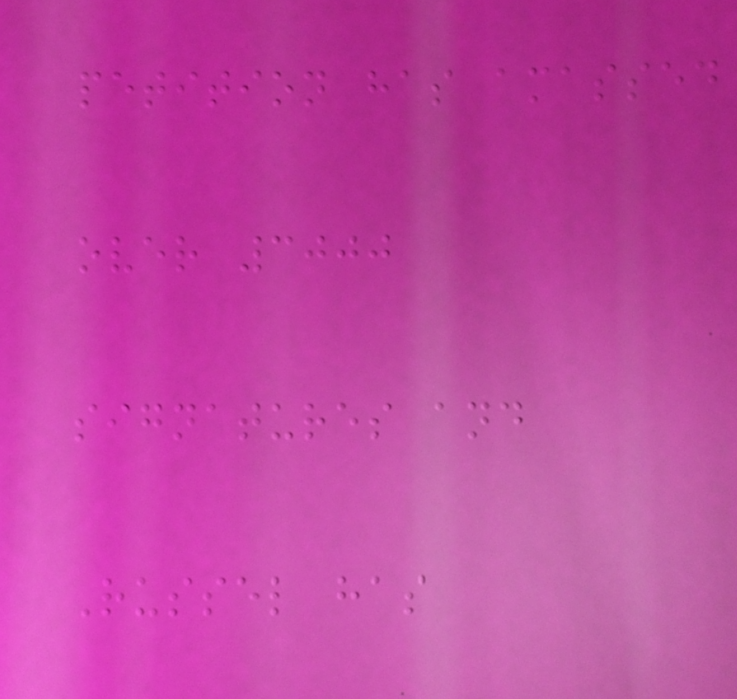petition has amassed
over 3000
signatures and
Russel has
